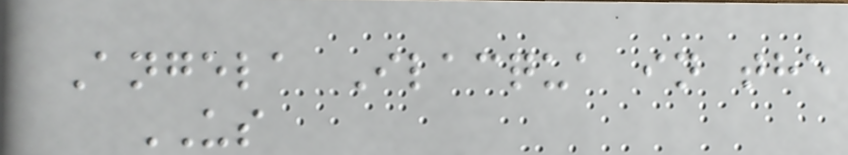Angela Ilacqua in the
US
